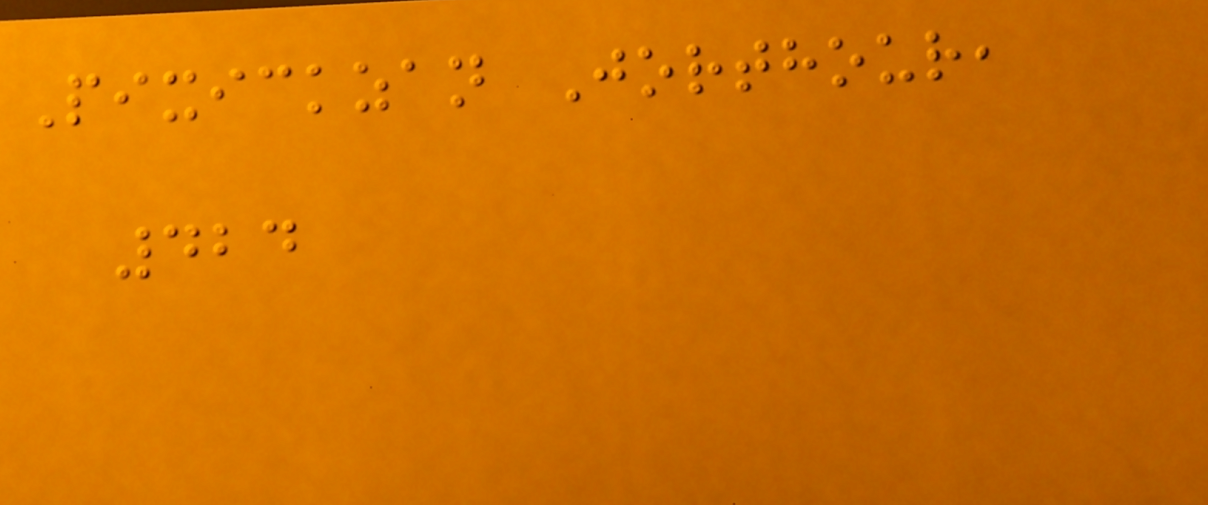Pixickzan Jorthour,
424
